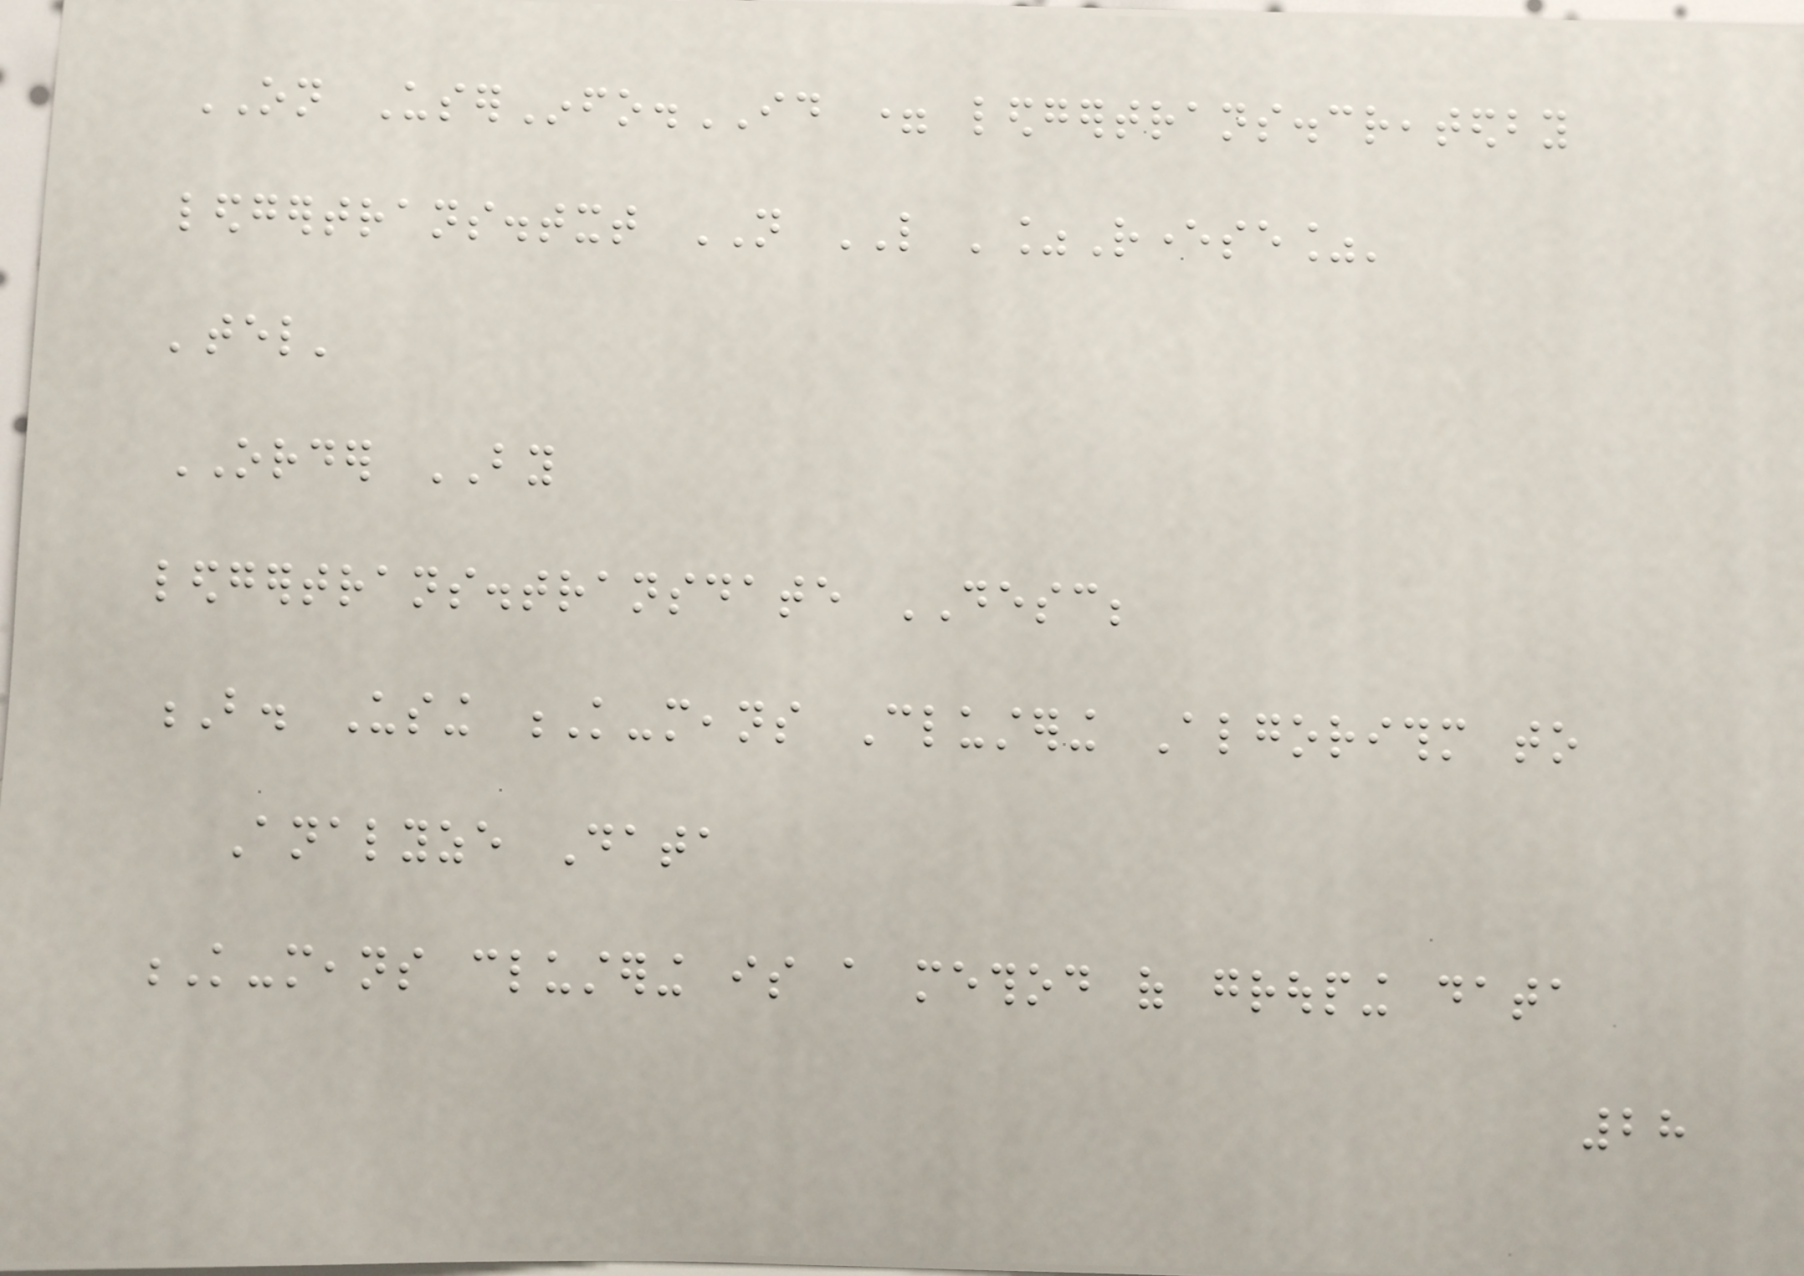ON UserInfo.ID = ledgertrans.createdby
ledgertrans.txt NOT LIKE '%Reverse%'
'tel'
ORDER BY
ledgertrans.transdate DESC;
B. Using K-means Clustering Algorithm to
Analyze Data
K-means clustering is a method of grouping data
28
